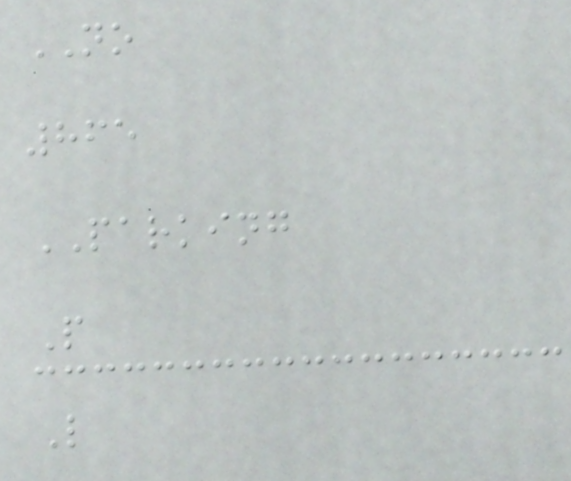NO
865
PARKING
P
L
